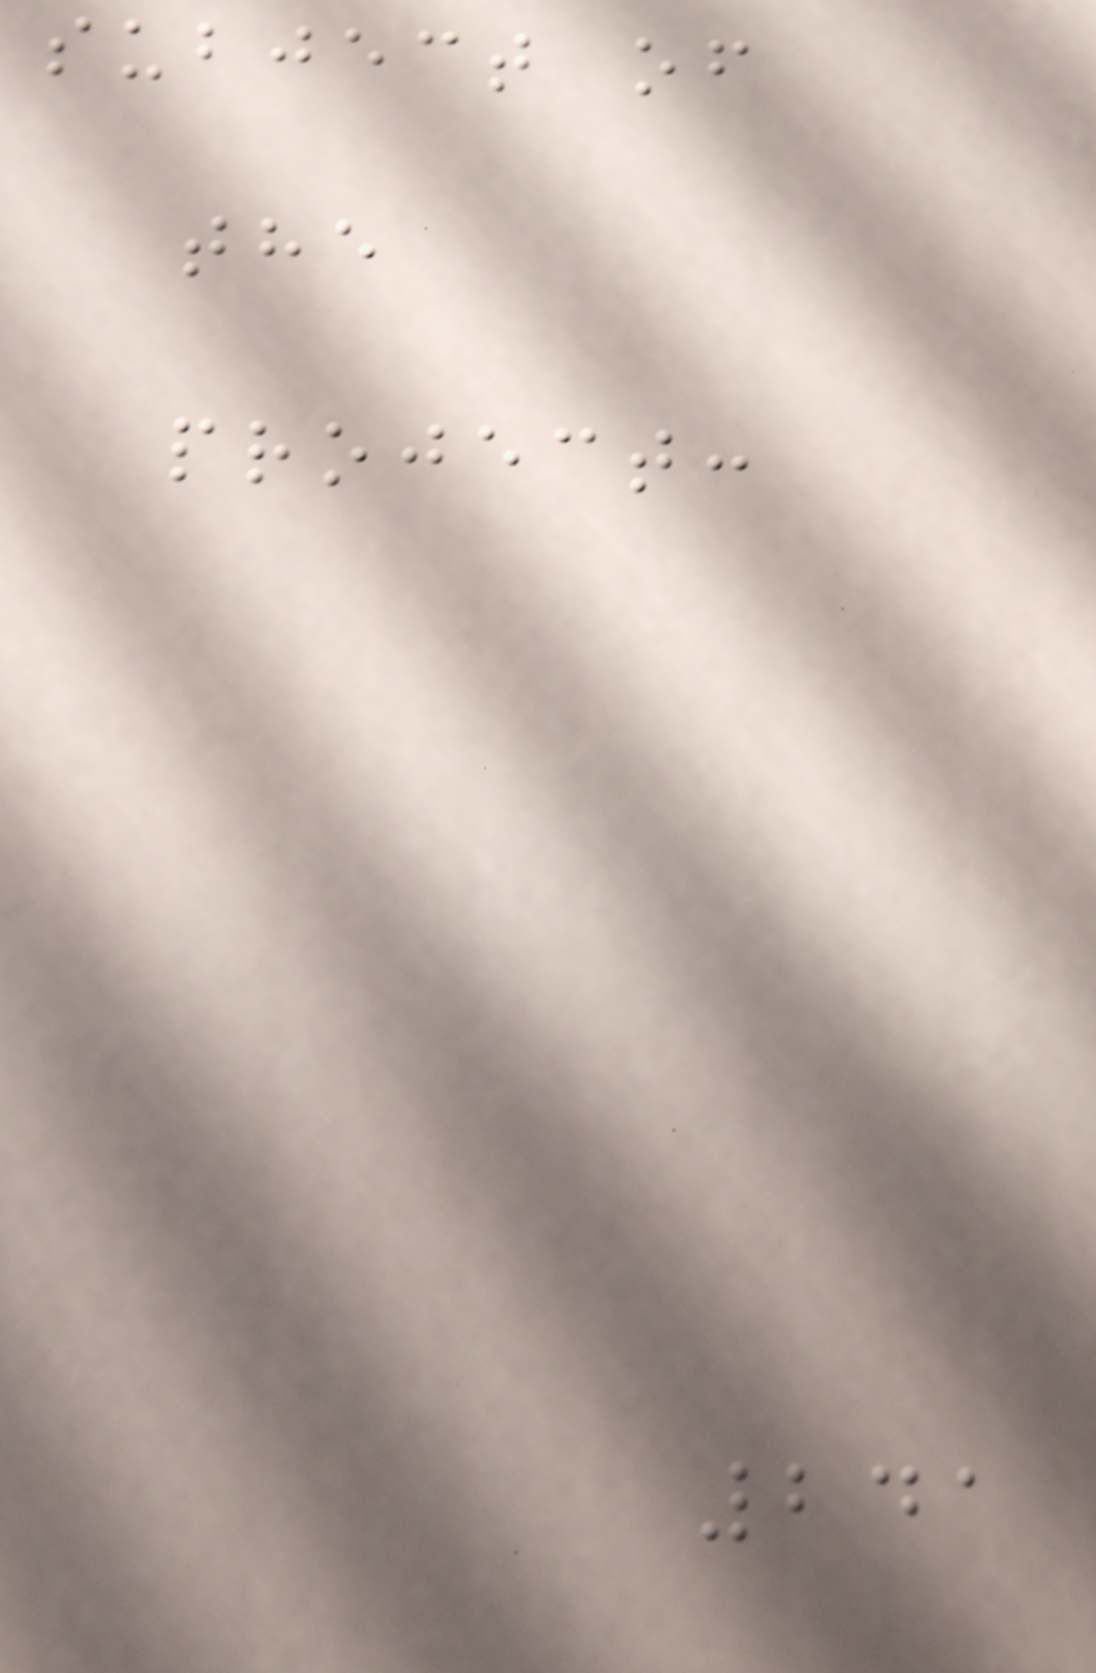subject of
the
project:
241
